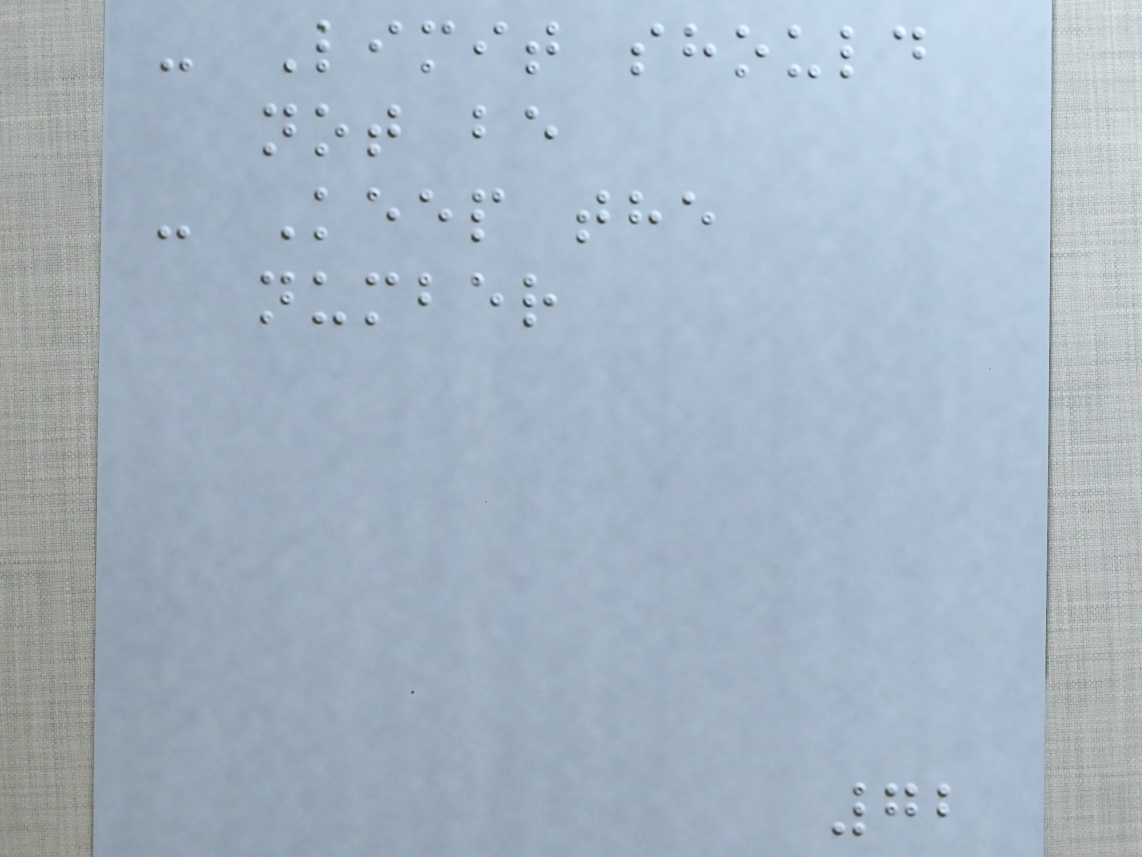- Limit should
not be
- Keep the
number
72
